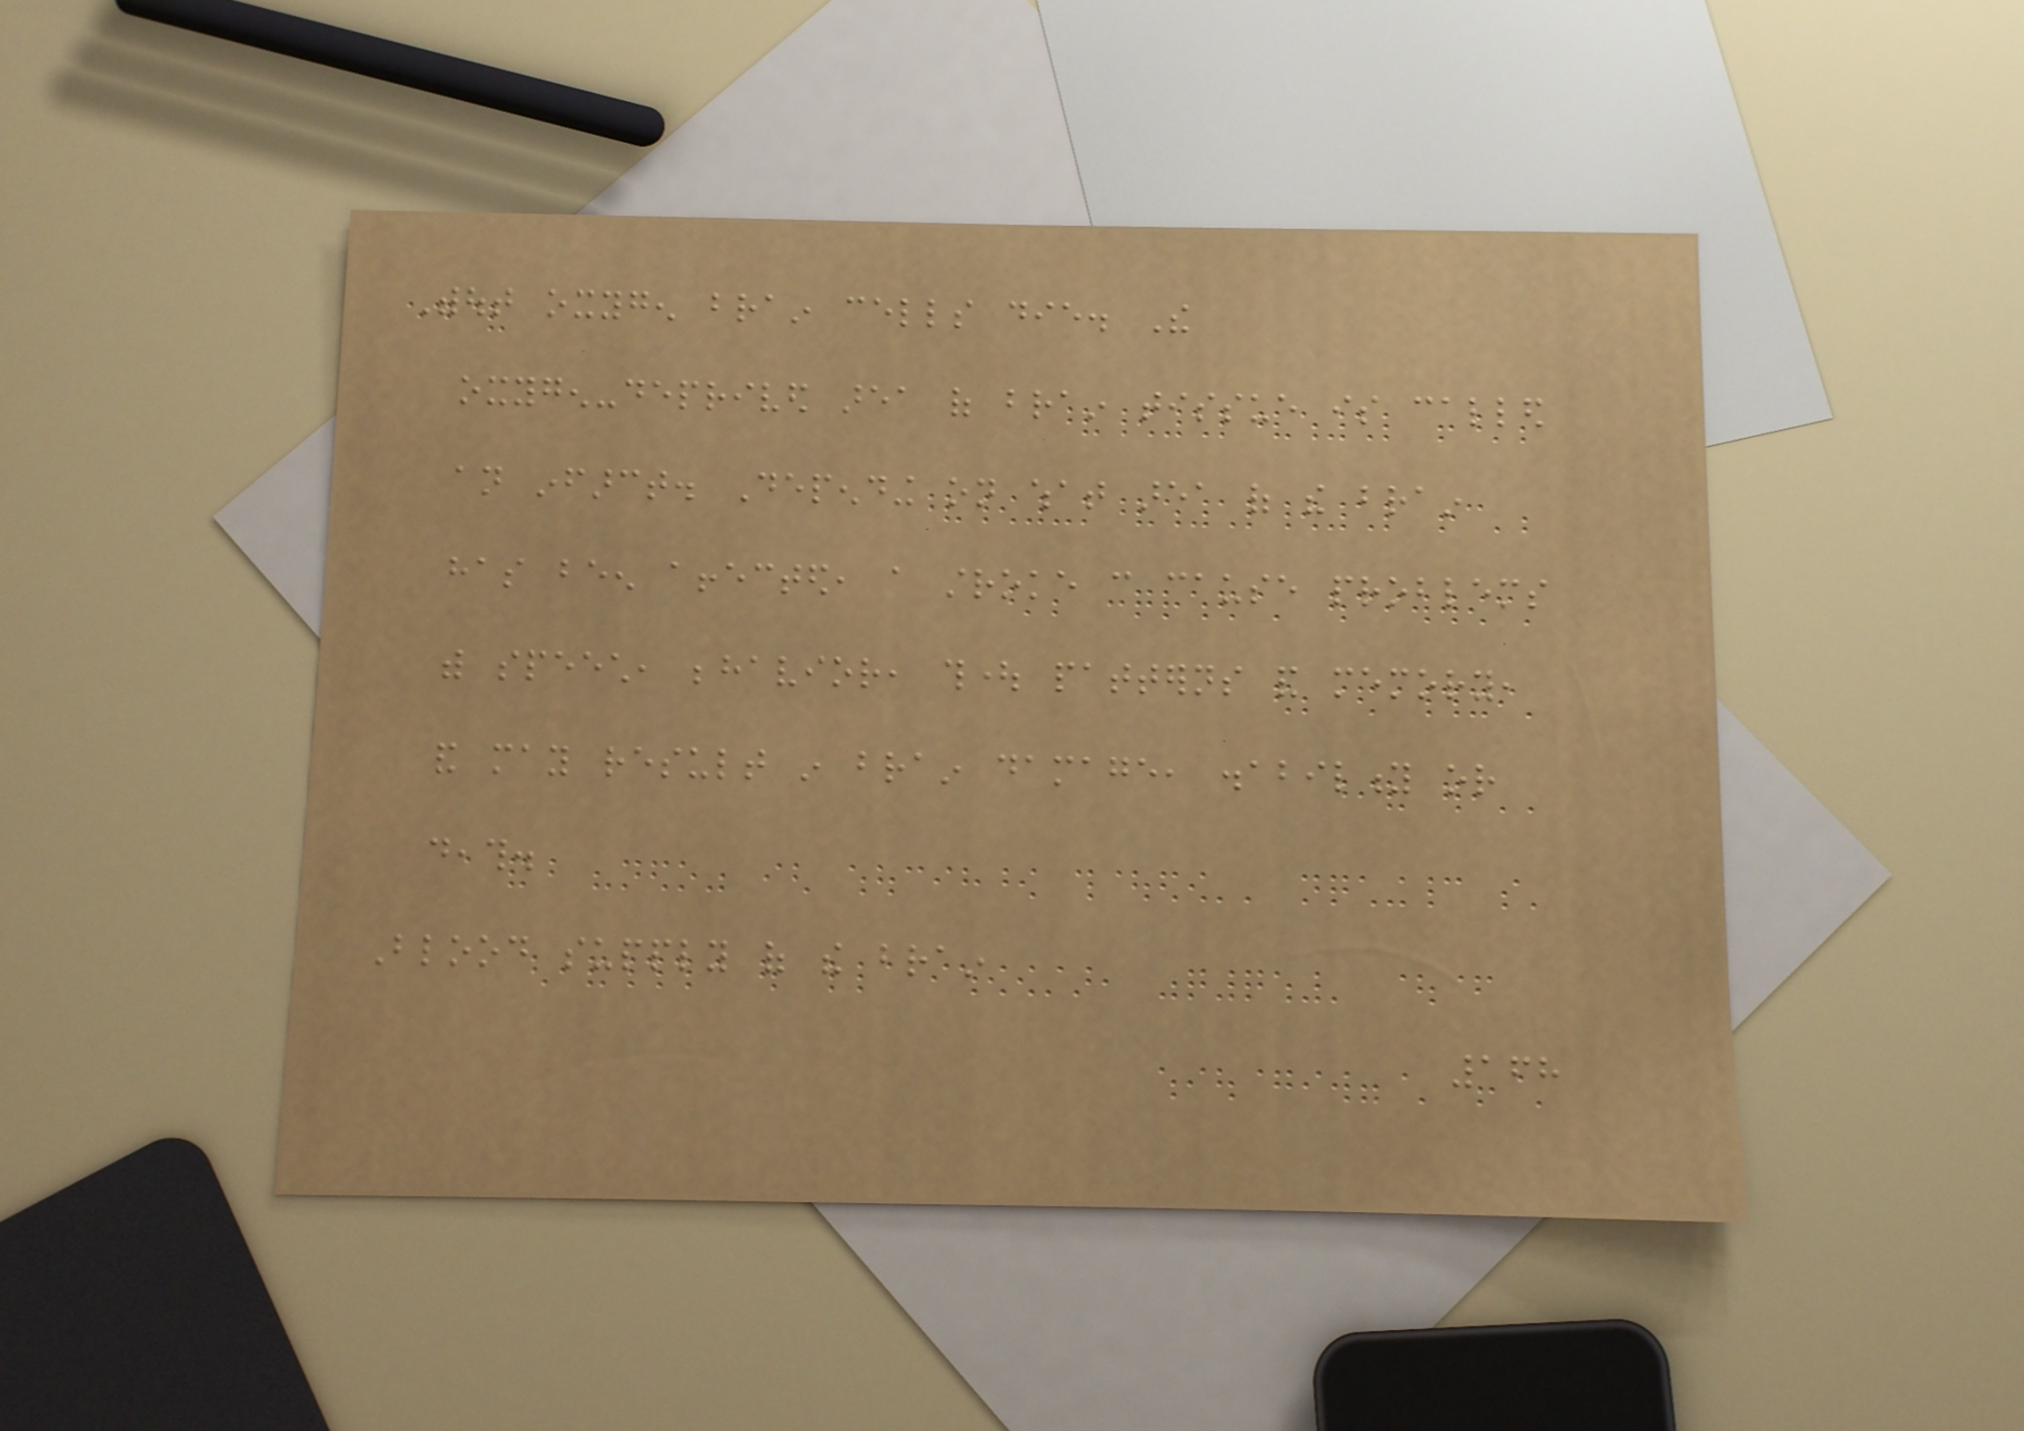Without oxygen brain cells die. The
oxygen-deprived area of brain tissue is called
an infarct. Depending on what area of the brain
has been affected, a stroke can cause problems
with speech, behavior, thought patterns and memory,
and may result in brain damage, disability or
death.
Blood supply of the brain
168
